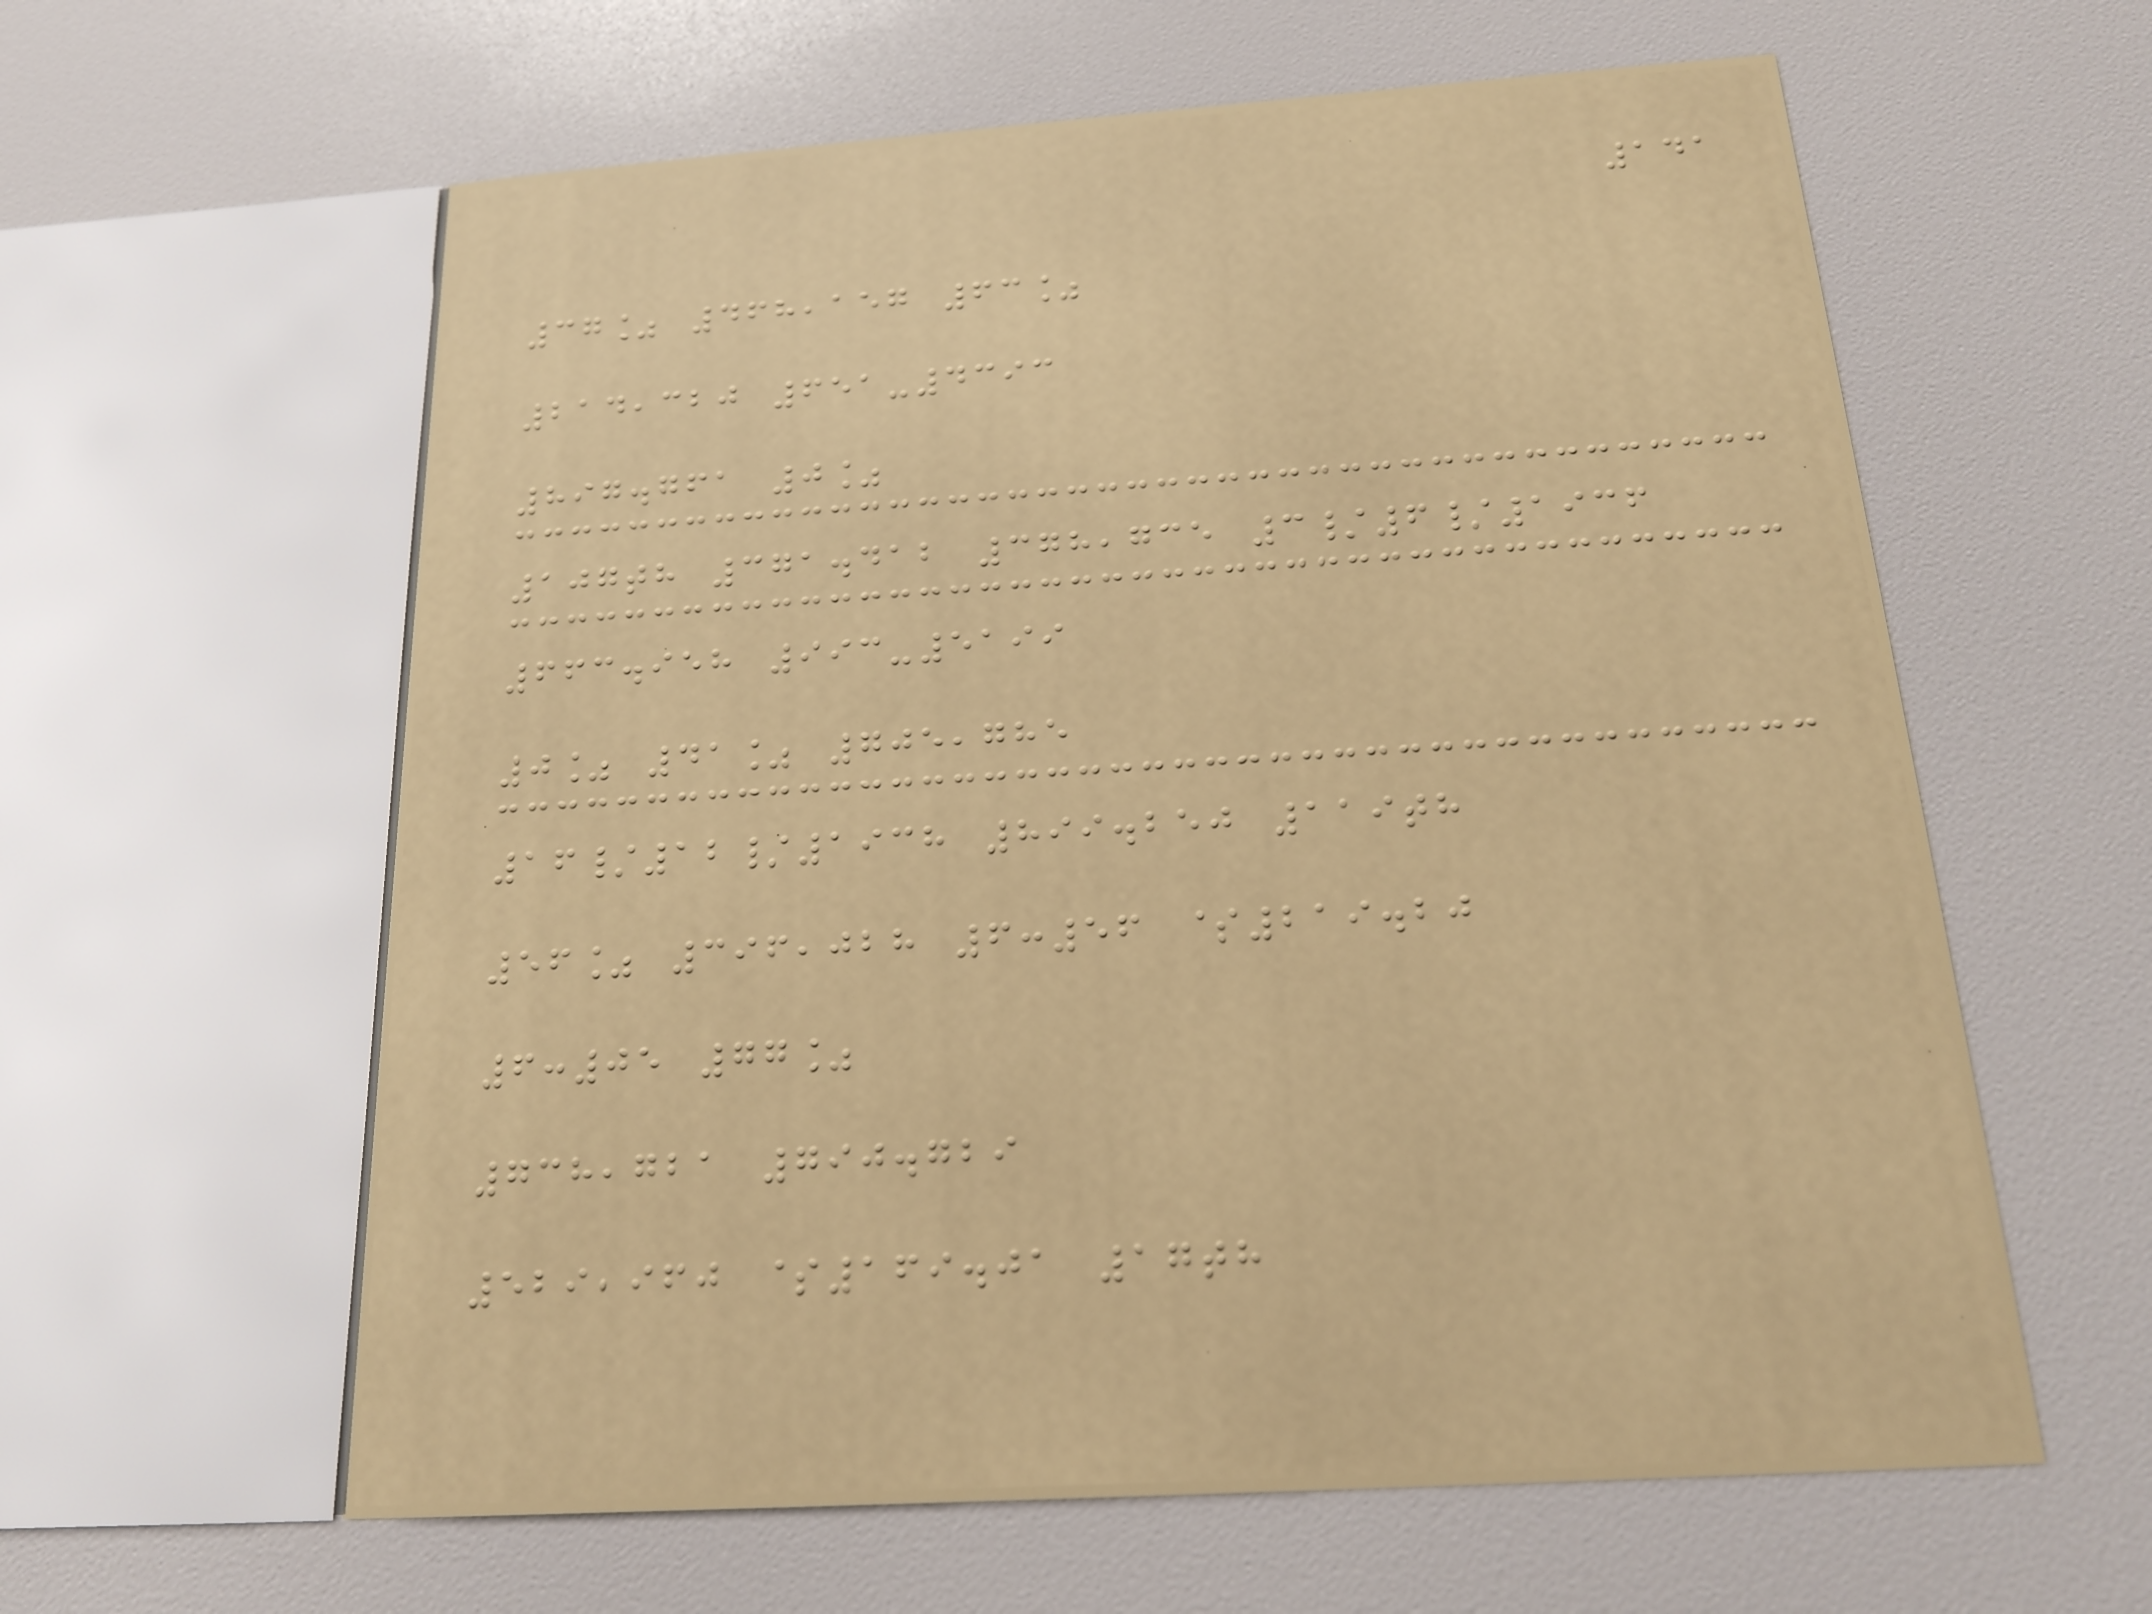141
37% 468,157 63%
214,320 651-4393
897.761 0%
107th 371.412 378,735 3/6/1936
663.958 993-5199
0% 41% 705,785
16/12/1938 899.250 119th
56% 396,028 6:56 $219.20
6:05 77%
738,721 790.729
529,960 $169.01 17th
